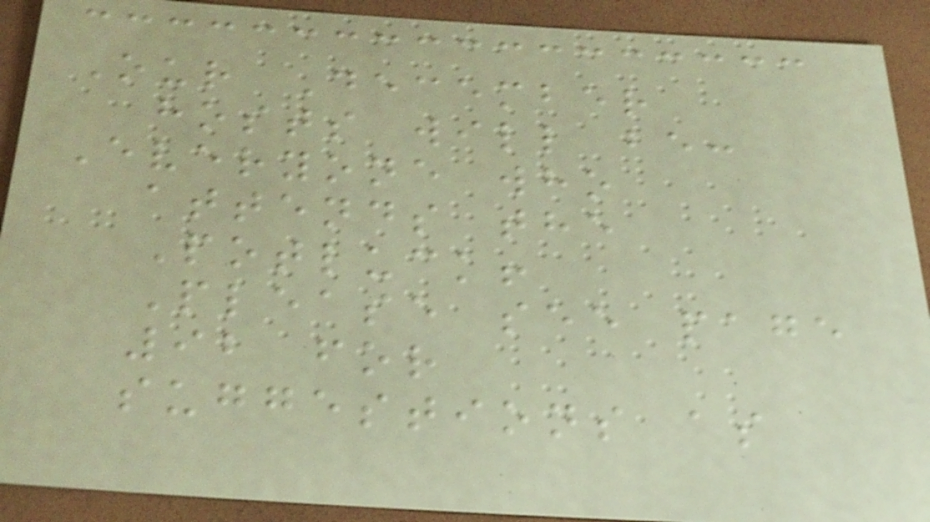Our December
hosts will be:
Everyone who
attends the
Potluck!
Please see page
92 for
suggestions as
